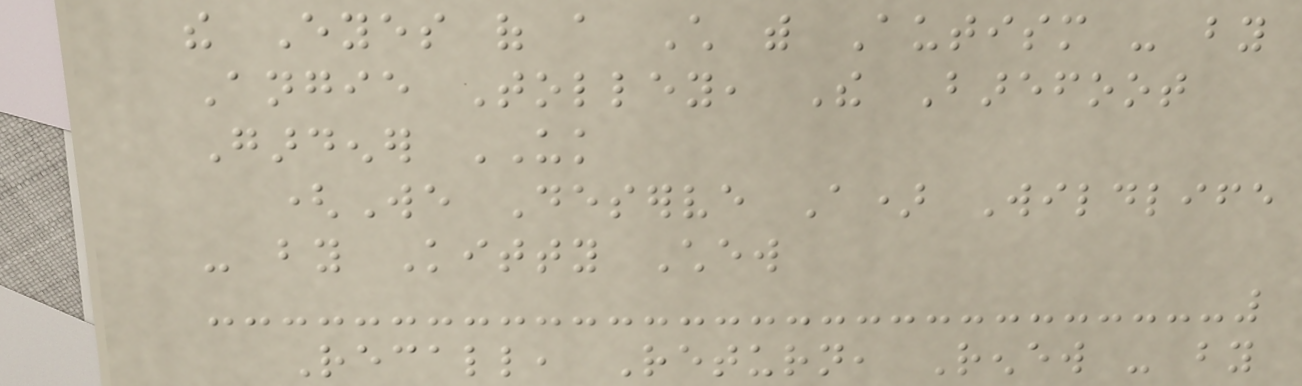the Eyes of a Child with Autism - by
Angie Tolley, The Barefoot
Gardener UK
(We Deserve A) Wildlife
- by Kitty Chew
Recall, Return, Renew - by
